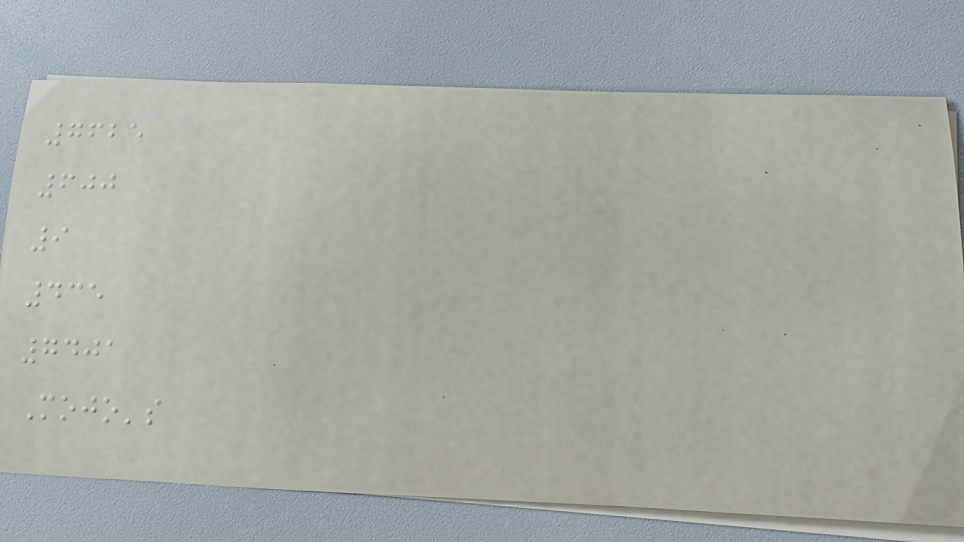7625
600
9
435
7401
Mojo's
